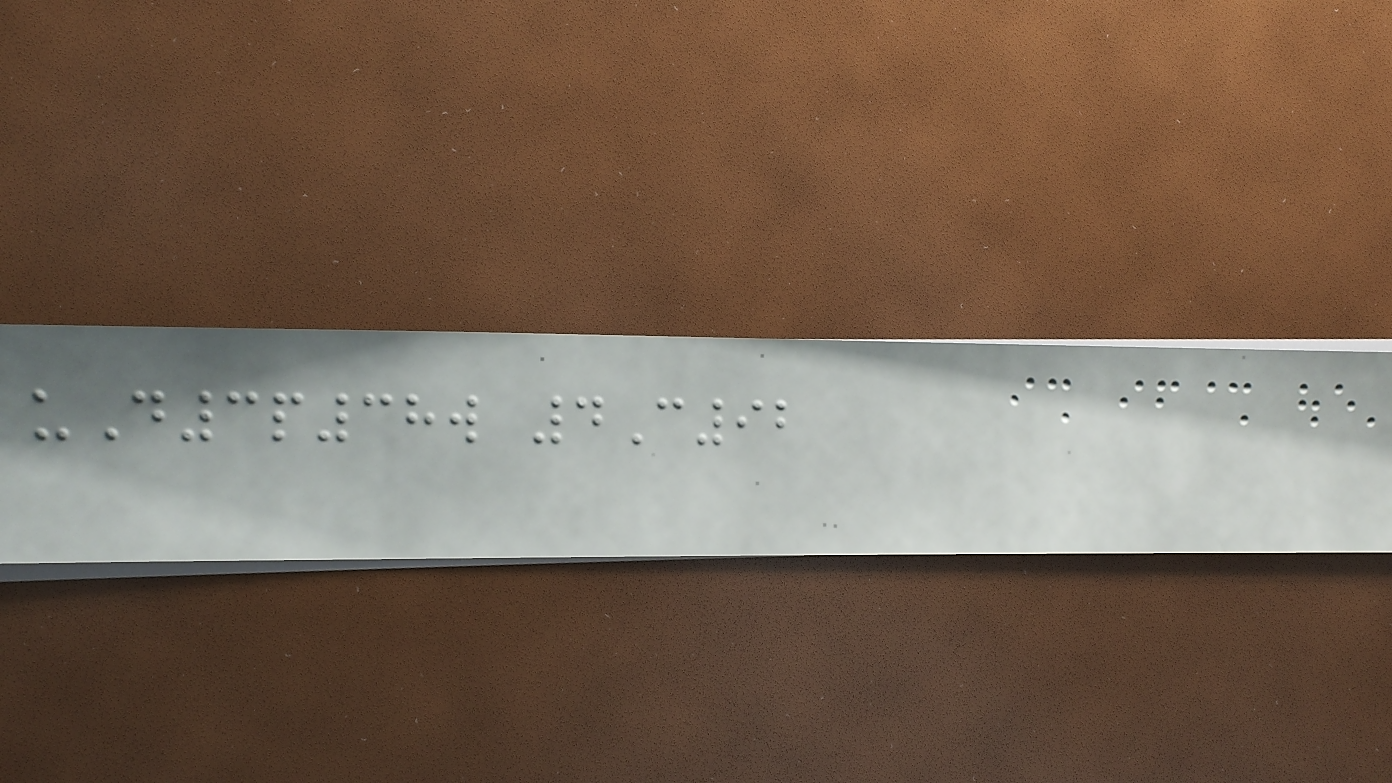uD3p38w 4C92
